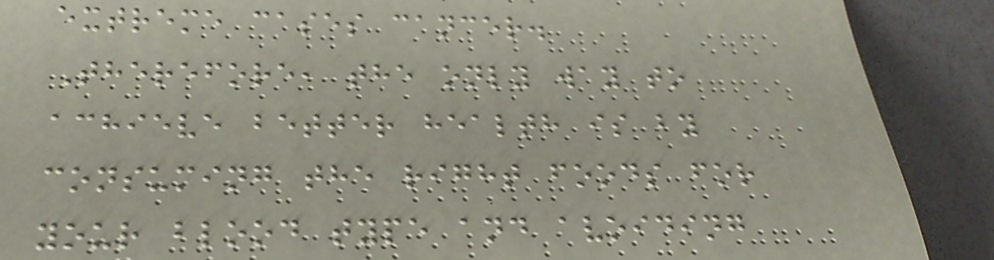extreme cases cancer.
Therefore, the only way to
achieve better health is by
consuming the right foods for
your blood type and avoiding
